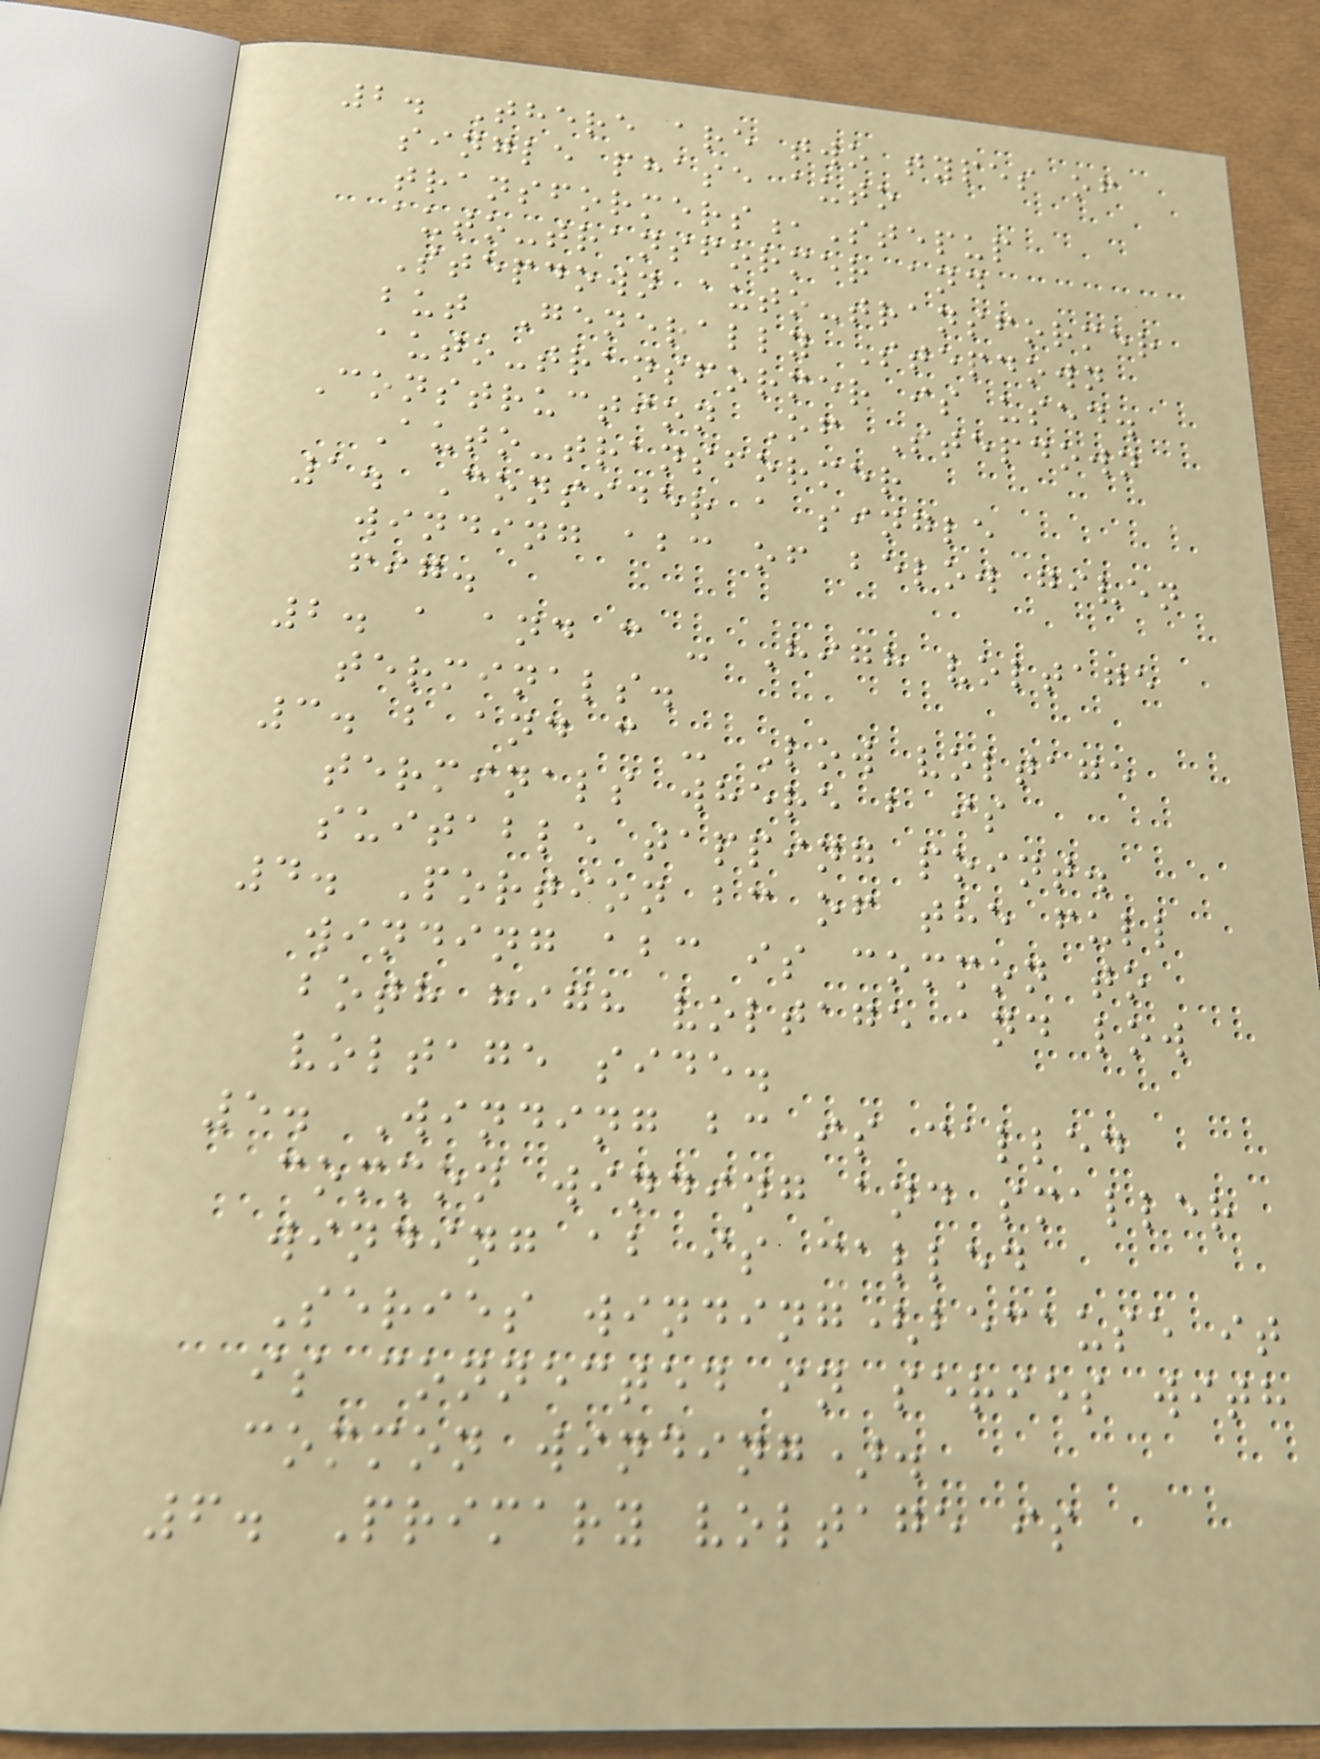2. There are two types of
single phase auto
transformers,Stepup
auto-transformer and
Stepdown auto-transformer
but Generally Stepdown
auto-transformer is used.
Construction Of Stepdown
Auto-transformer
1. Consider a single
winding abc of below given
fig.
2. a and c - High voltage
terminals.
3. b and c - Low voltage
terminals where b is
suitable tapping point.
4. Portion bc of the full
winding abc is common to
both high voltage and low
voltage side.
5. Winding bc is called
common winding and smaller
winding ab is called
Series winding(because it
is connected in series with
common winding).
6. Primary voltage is
